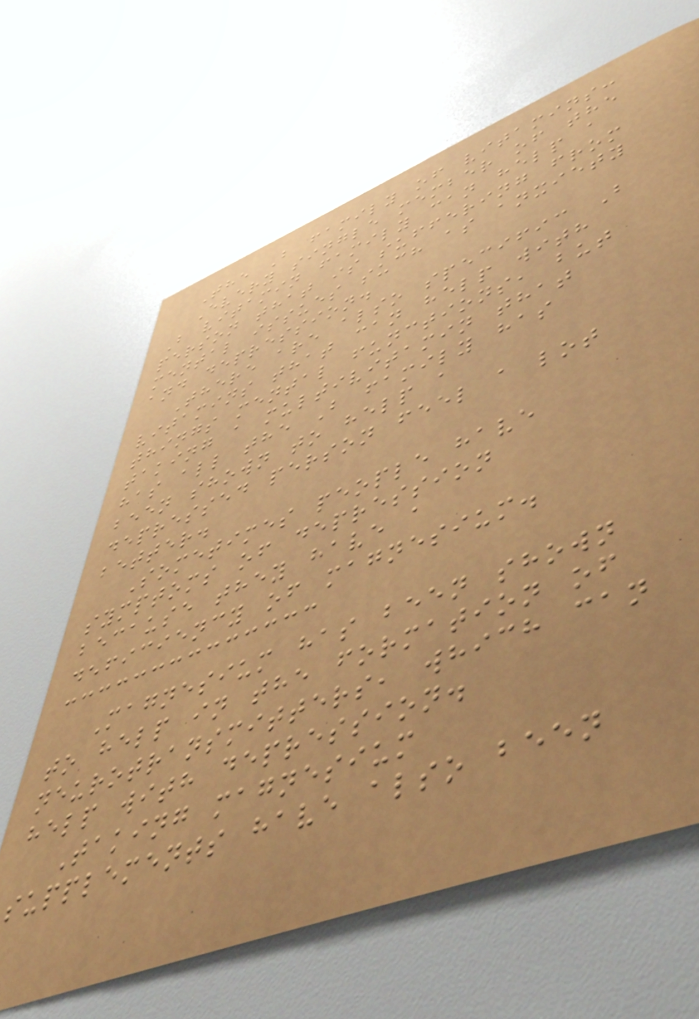The B family of vitamins:
Every single member of the
B vitamin family can help a
person that is suffering from
mental issues such as anxiety
and depression.
There are also specific B
vitamins that can help with
things mental functions, but
taking a multivitamin that
has all the B family has
been shown to help a
depressed person feel a lot
better.
Sometimes people have
symptoms of depression
because they have a
deficiency of magnesium.
Magnesium has been shown
to help in the formation of
neurotransmitters, which can
help with depression.
Taking magnesium
supplements have also been
